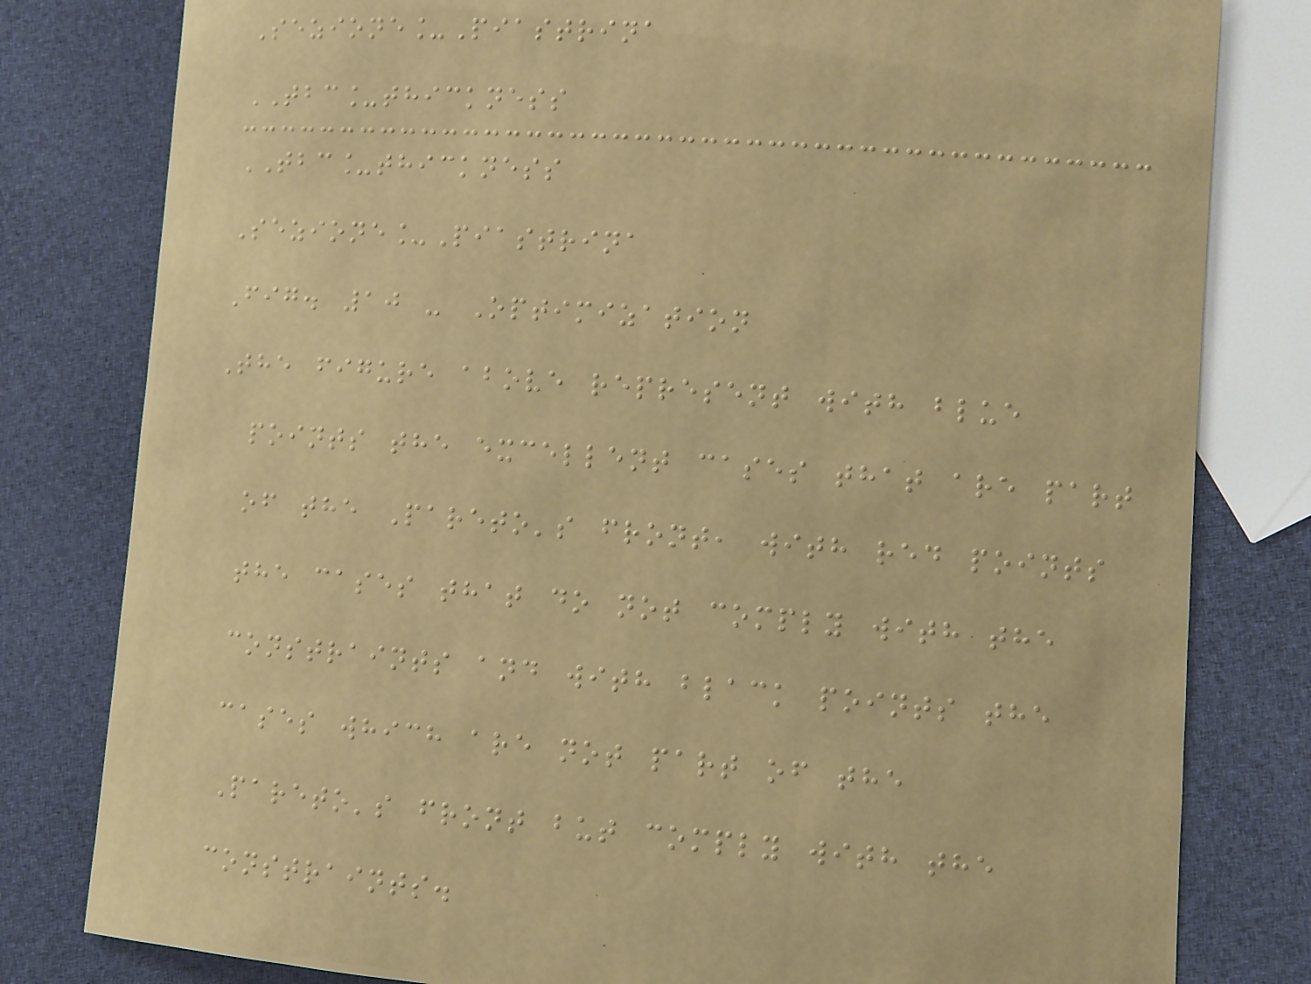Sezione_Piastrina
TBC_thickness
TBC_thickness
Sezione_Piastrina
Fig. 10 - Optimization
The figure above represent with blue
points the excellent cases that are part
of the Pareto's front, with red points
the cases that do not comply with the
constraints and with black points the
cases which are not part of the
Pareto's front but comply with the
constraints.
